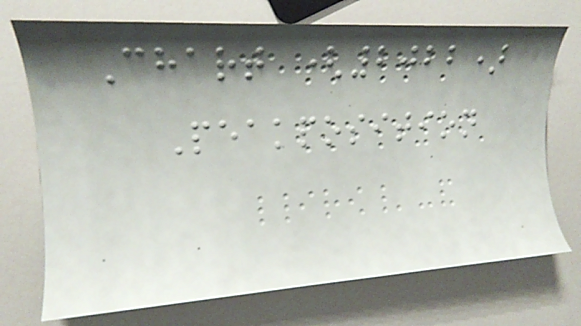Chart (2022)
Peakposition
